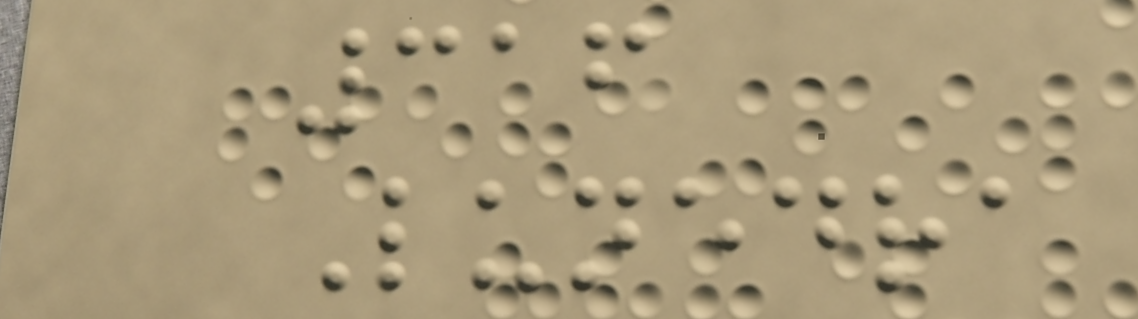316
Lunedra
